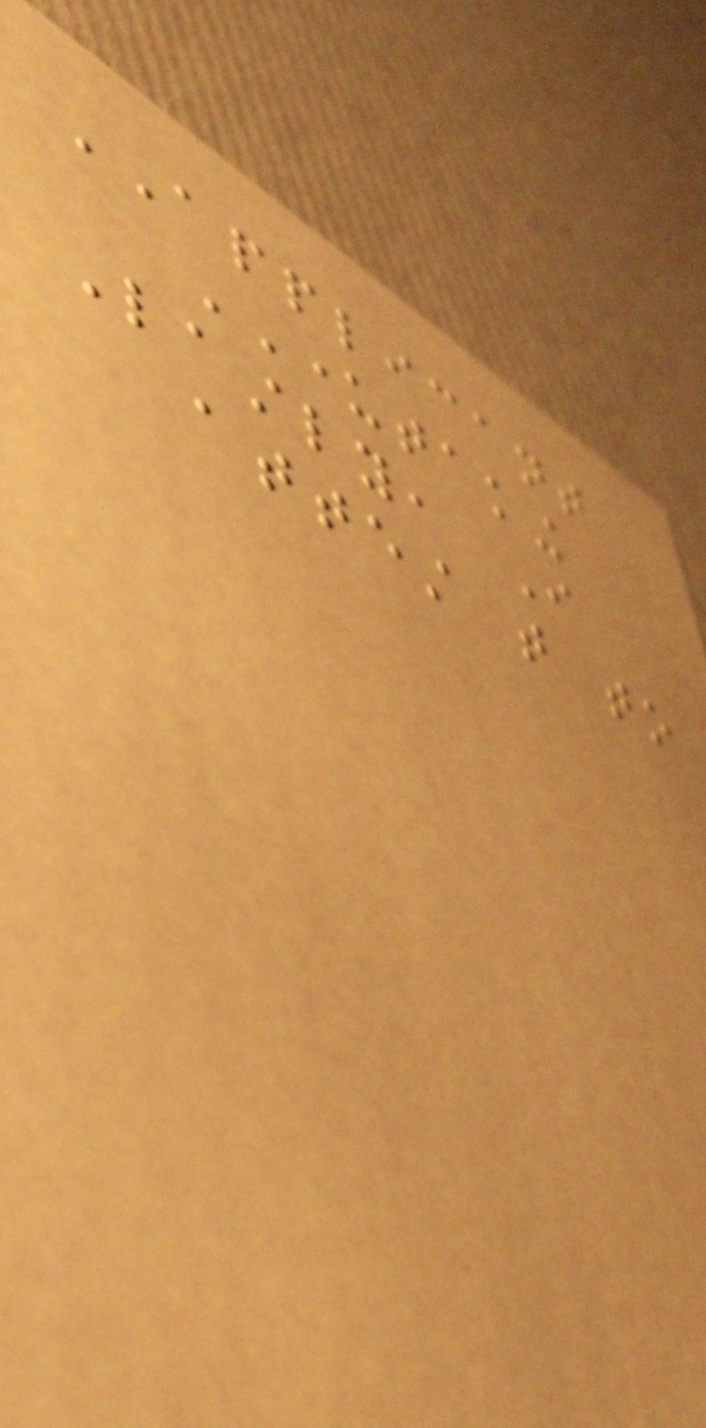APPLICANT
UNDERTAKING
Lastly, I
attest that to
